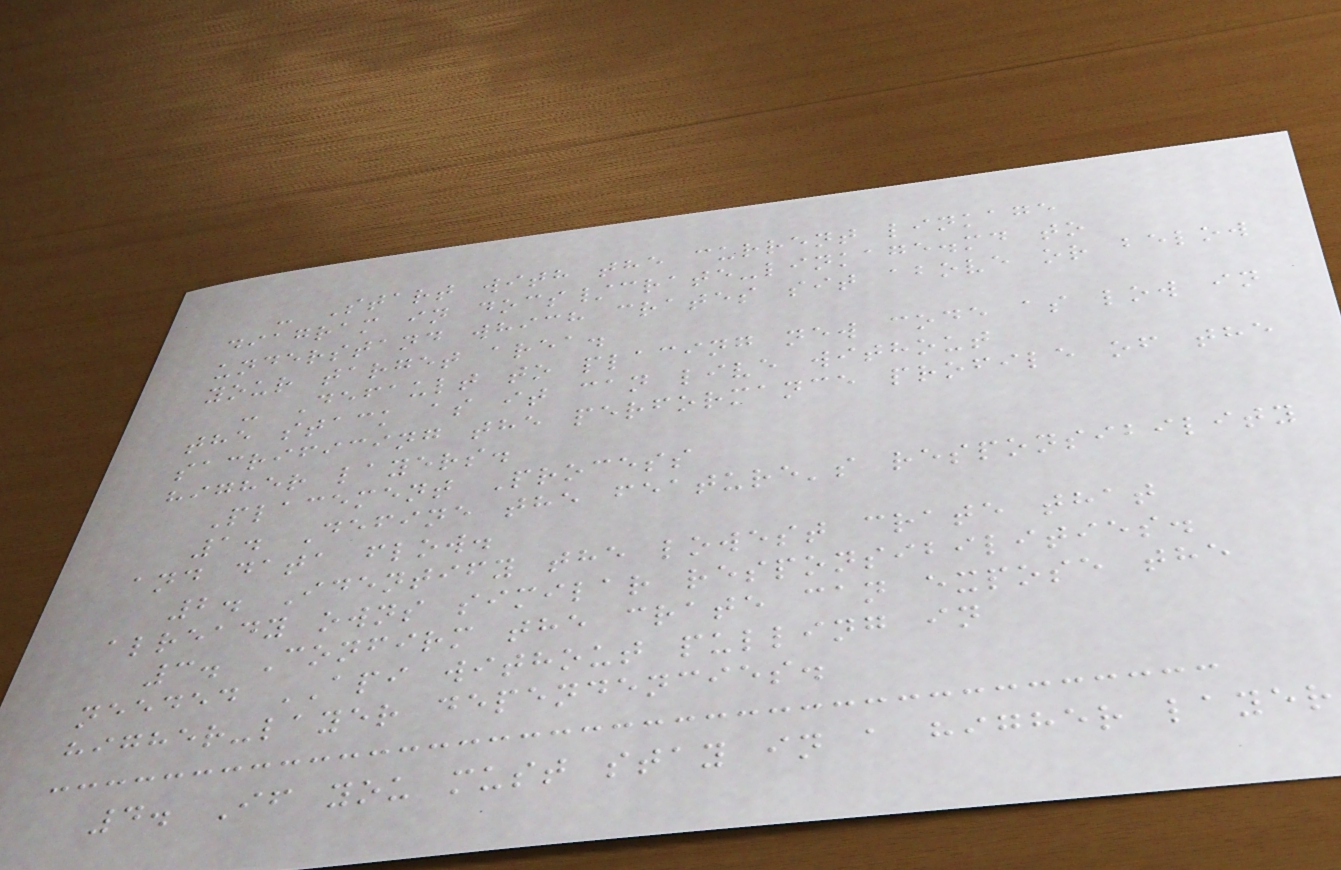- Start with the current linkage
diagram in docs/crate-linkage.md to
understand which crates sit above or below
your target area.
- Default to placing new code as low in
the stack as it can live without
sacrificing the performance profile of the
higher layers.
Placement Process
1. Define the feature's responsibility
and data flow.
2. Identify the lowest crate that
already owns similar responsibilities.
3. Confirm the crate can expose the
needed API without pulling in
higher-layer dependencies.
4. If you must stay in a higher layer
